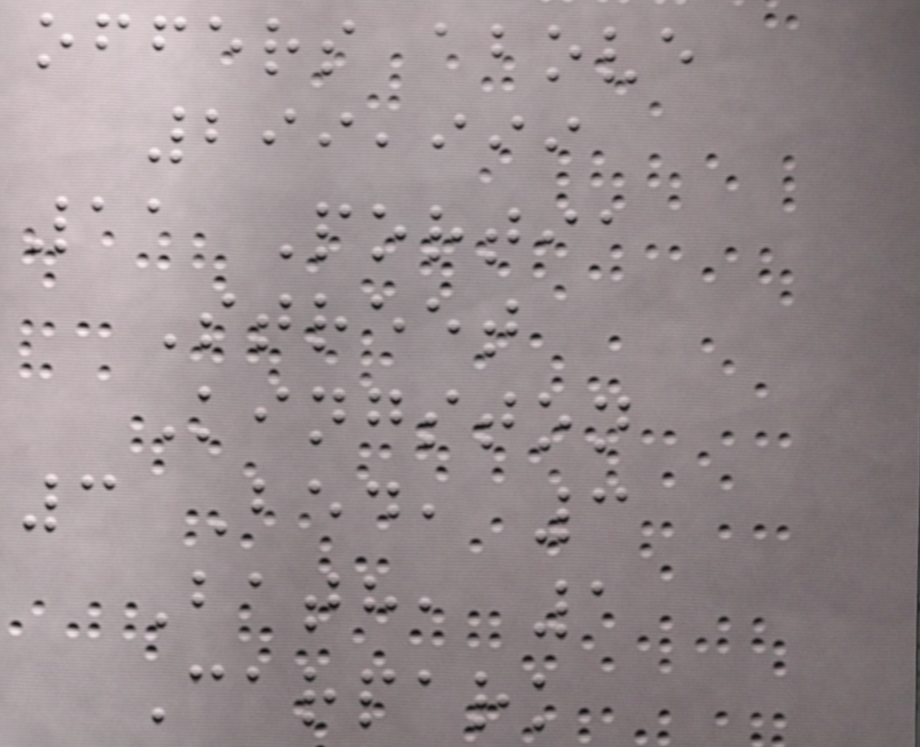offers above
299,999
11 Portia
Street
Kingston
3 Bed, 3
Bath, 1
Carpark
